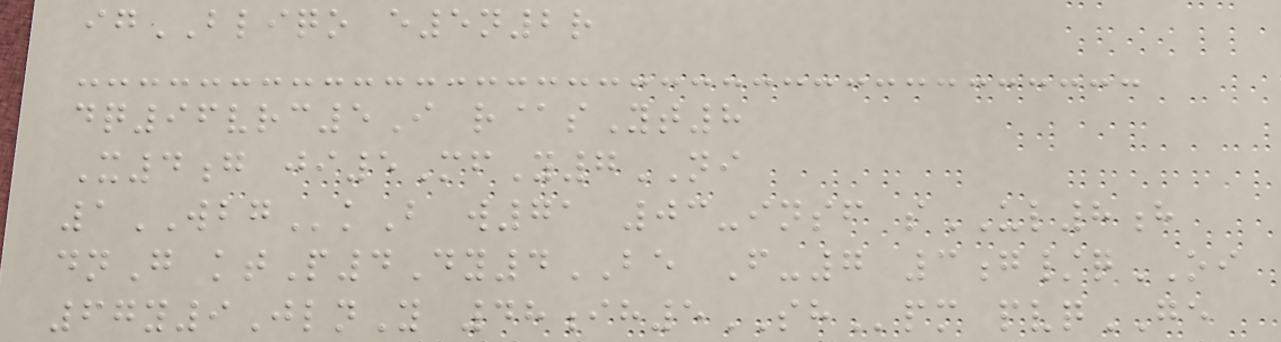igBLIQO e5n2r
dq96vrc5I r@sYt8
X4g ji5MfY7NI
1WBGkB w71 03-insf sUL8h
dnG ktP4Dy4BE F-7 3g/qOI
67y9JlnY 48ih5SHpm pvqGE
